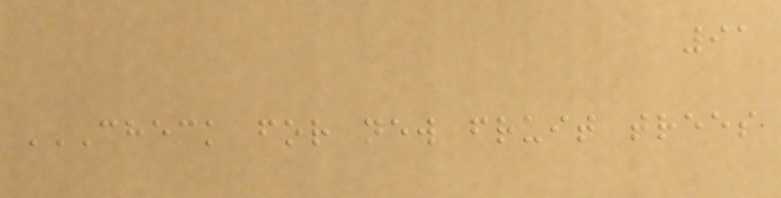91
CHECK FOR NEW FRUIT TREES
